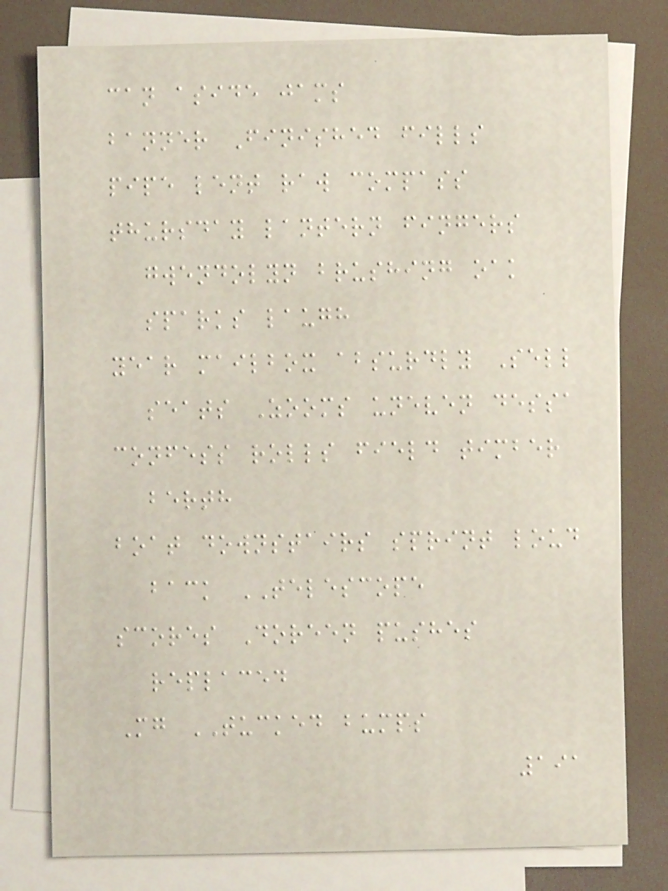can aside jams
banner Finished fills
pipe lent raw compass
thursday lantern fingers
gwendolyn brushing oak
sparks laugh
year mailbox absurdly Sell
seats Zooms uneven dessa
confess rolls field timber
berth
boat downstairs sprint loud
back TELESCOPE
scores Doreen pushes
replaced
Mg TUCKED bumps
191
